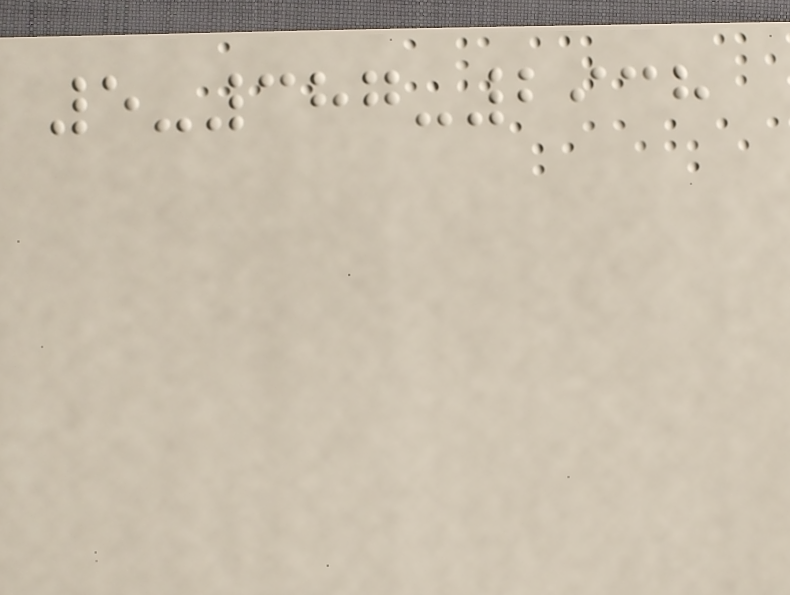5-387-2938
